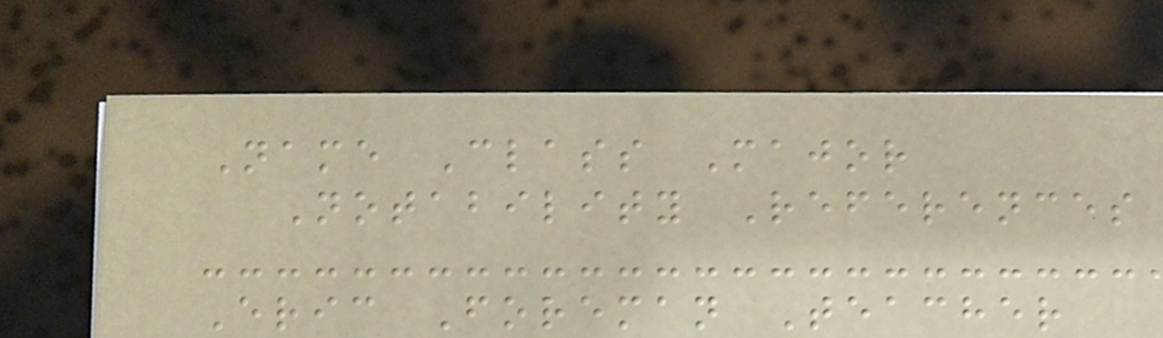Name Class Major
Notability References
Eric Foreman Teacher
